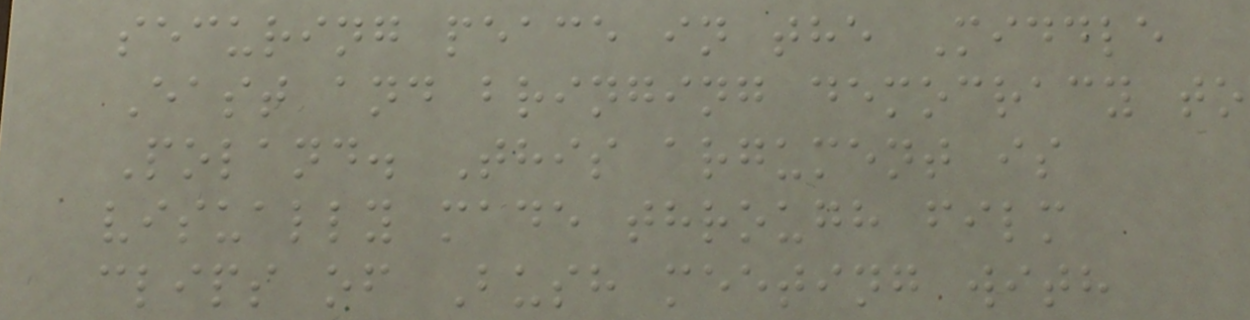securing peace in the Middle
East and bringing democracy to
Poland. This argument is
visually made through film
clips of Bush meeting with
